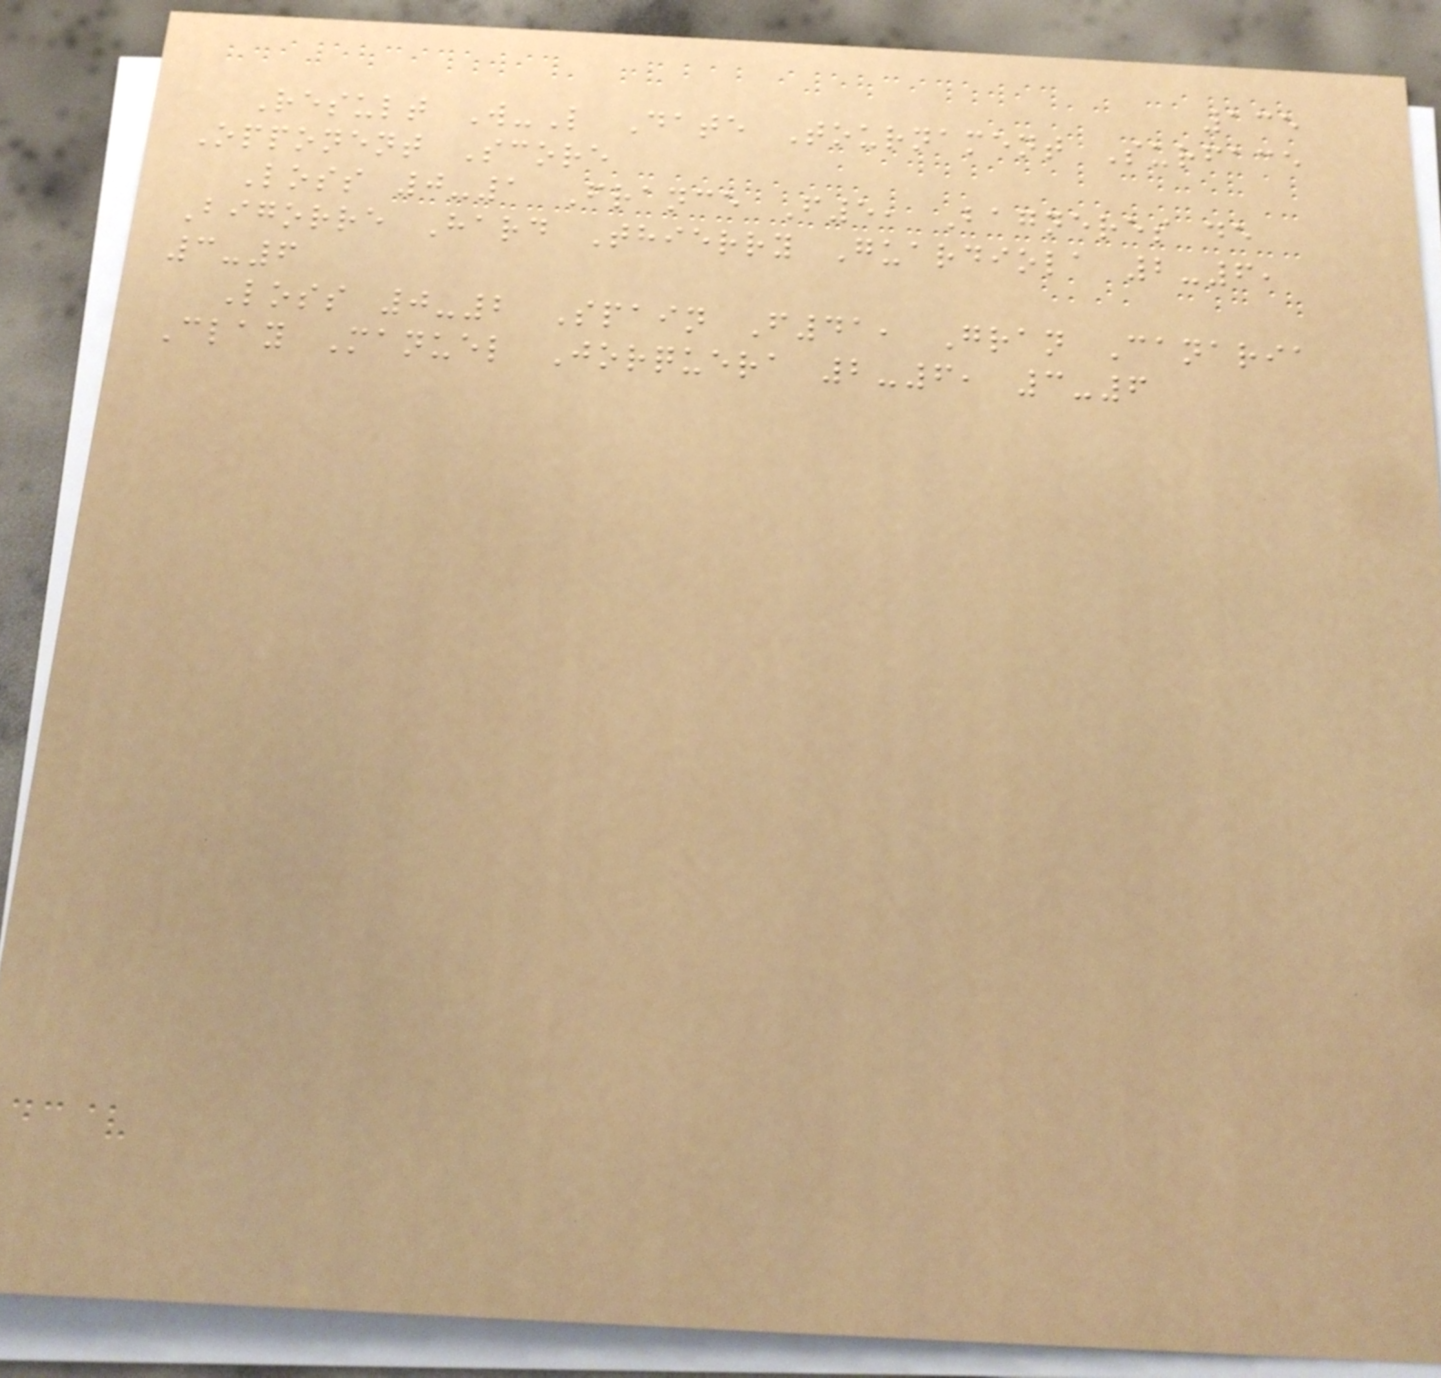135
Result W-L Date Tournament Surface
Opponent Score
Loss 0-1 France F5, Bagneres de
Bigorre Hard Thierry Guardiola 2-6,
3-6
Loss 0-2 Spain F41, Gran Canaria
Clay Manuel Jorquera 2-6, 3-6
